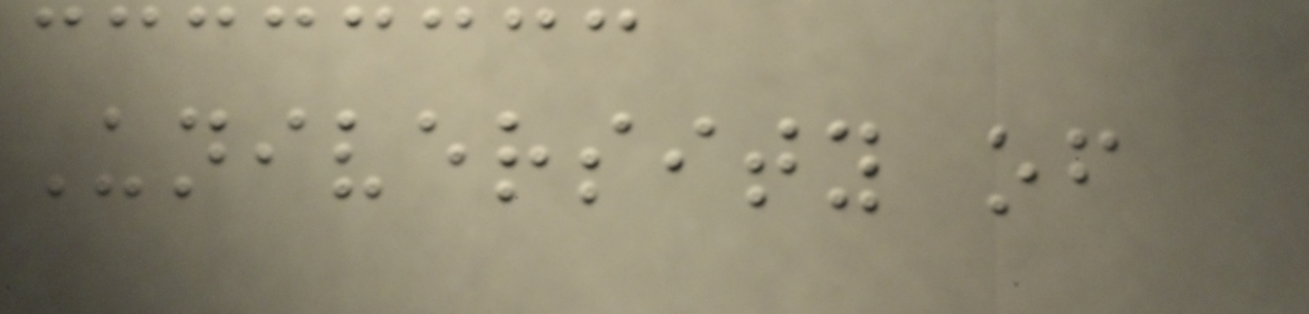University of
